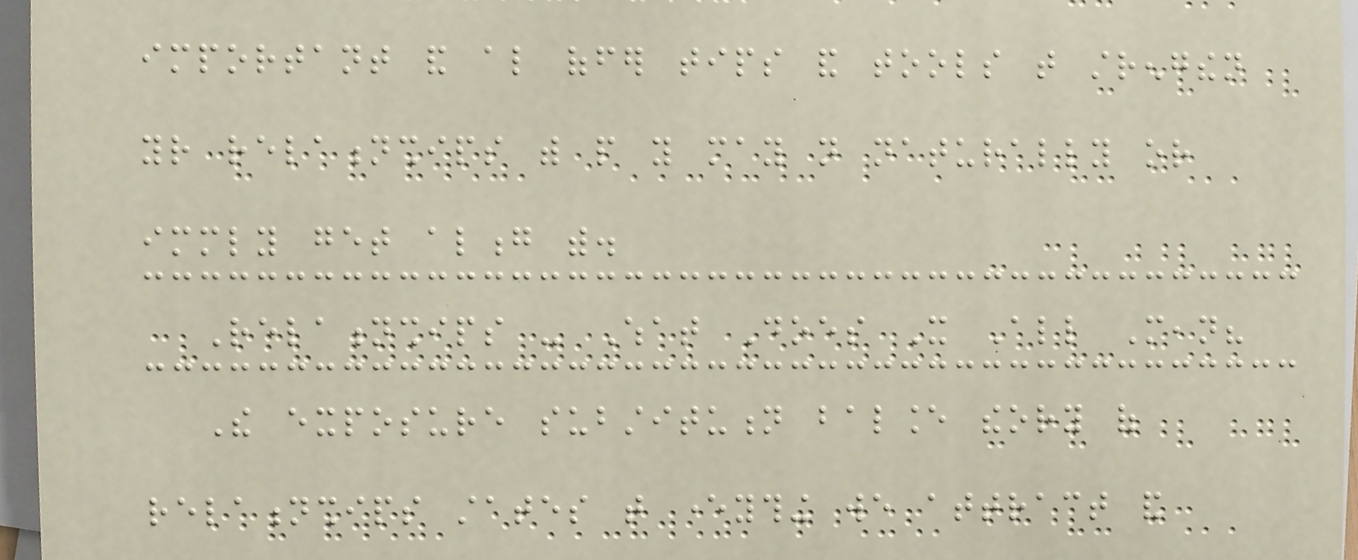important and also offer tips and tools that strengthen
your relationships with people you may not naturally or
immediately get along with.
Relationships - What Does It All Mean?
The exposure substitution balance theory of
relationships states that everything we attract and
